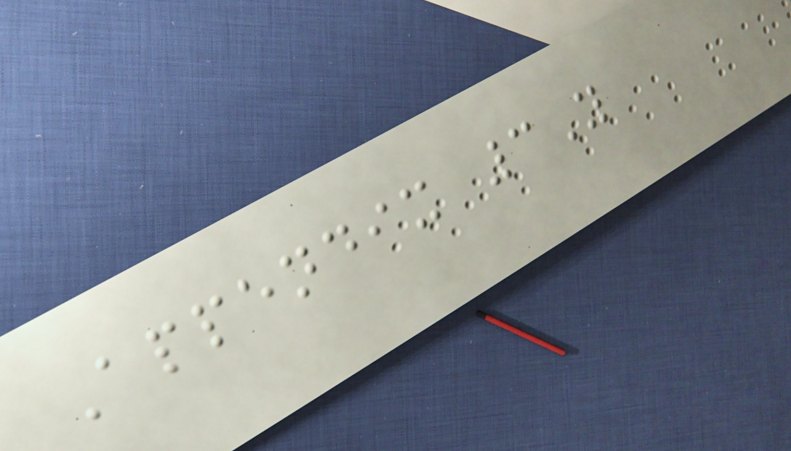Appendix 3Y
